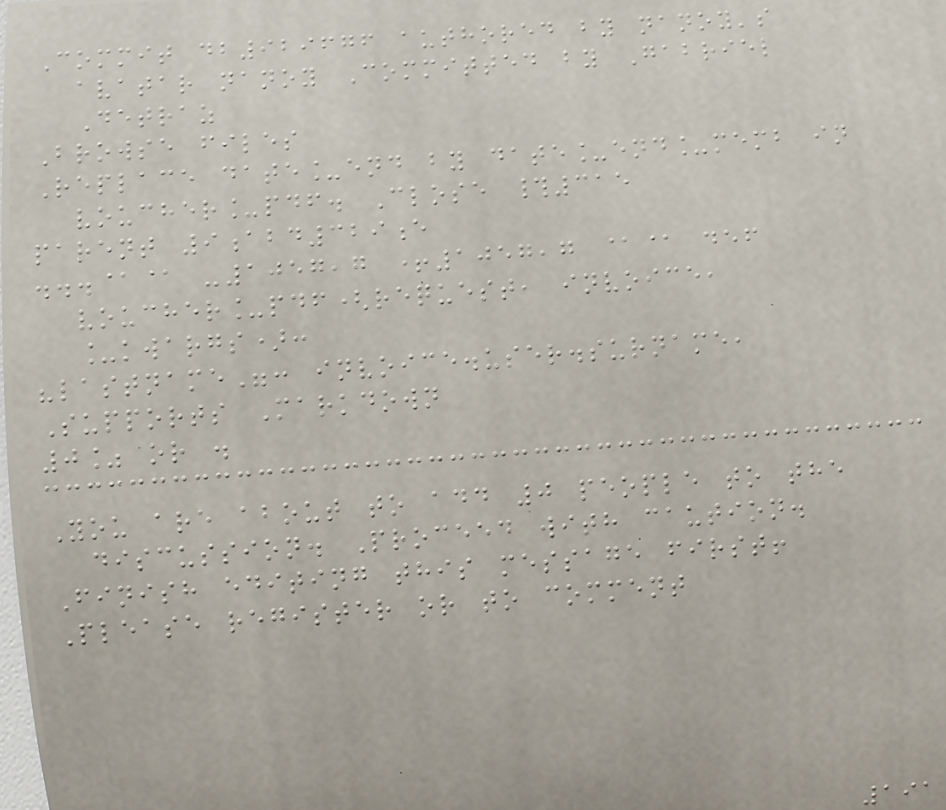Commit db929676 authored by nanoy's
avatar nanoy Committed by Gabriel
Detraz
Browse files
Replace date_end by date_end_memb in
voucher_pdf. Close #315
parent 9abd329e
...@@ -1057,7 +1057,7 @@ def
voucher_pdf(request, invoice,
_kwargs):
"lastname": invoice.user.surname,
Supports Markdown
0% or .
You are about to add 0 people to the
discussion. Proceed with caution.
Finish editing this message first!
Please register or to comment
191
